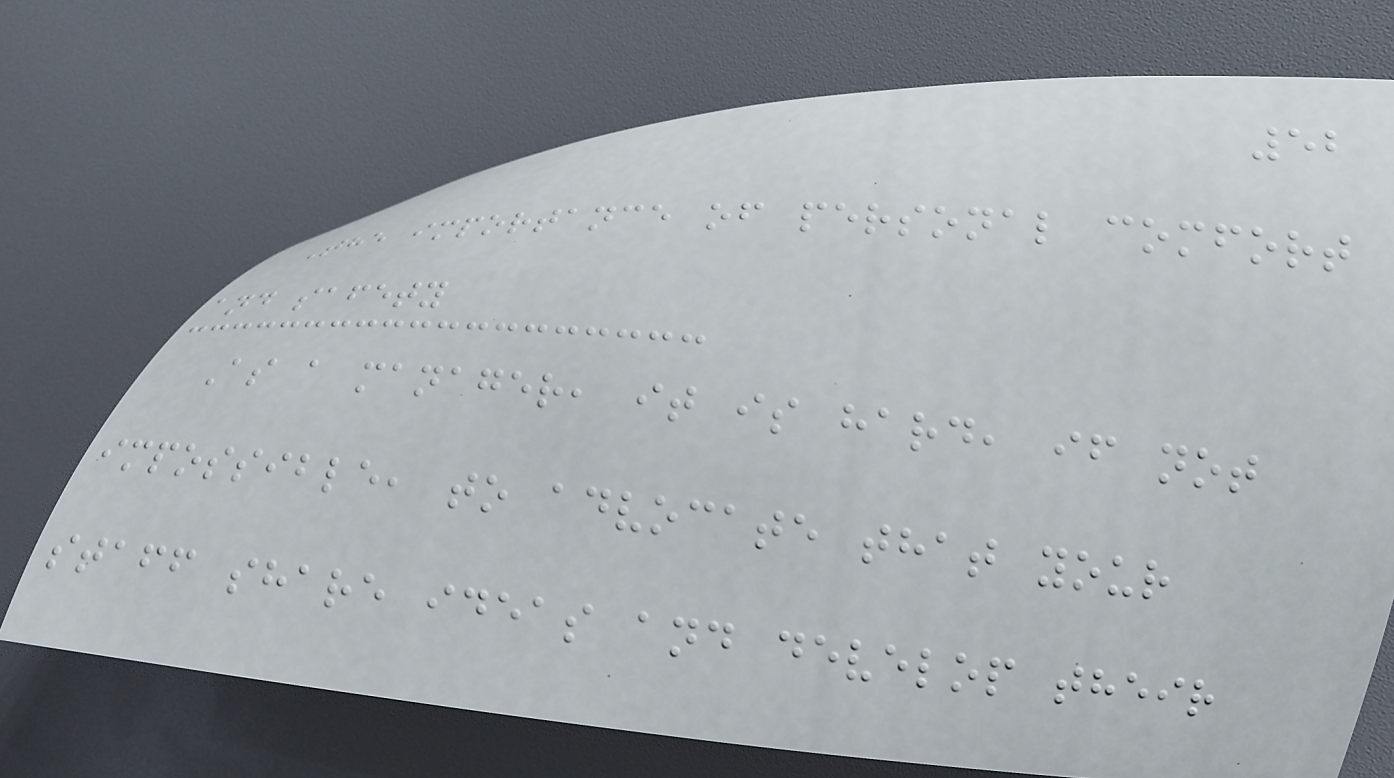52
The importance of personal comfort
and safety
As a manager, it is hard, if not
impossible, to advocate that your
staff share ideas and develop their
